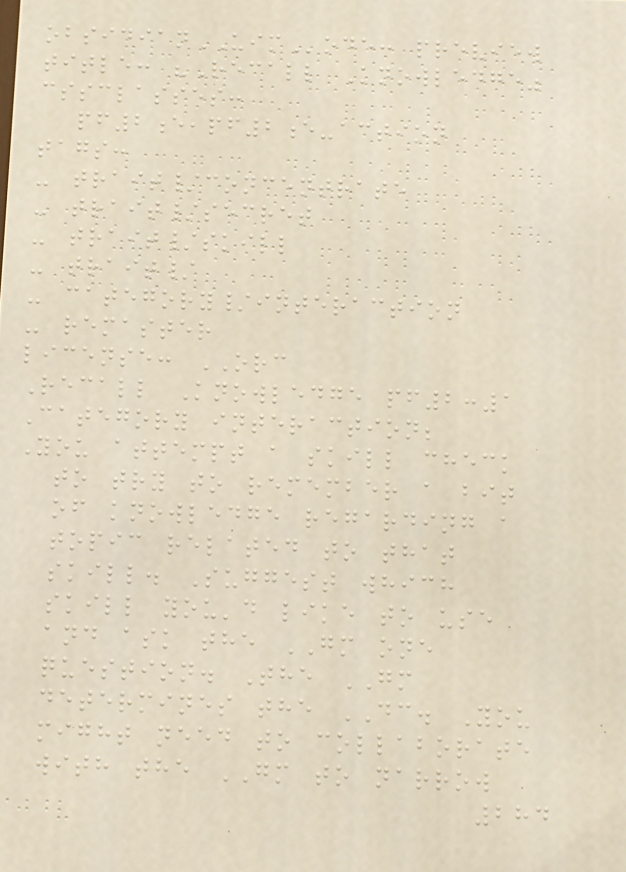obsidianUIMode: preview
title: "Recall Knowledge"
cssclasses:
pf2e,pf2e-action
tags:
- trait/concentrate
- trait/secret
- trait/skill
- trait/
- category/interaction
- remaster
license: ORC
Recall Knowledge pf2:1
Category interaction;
You attempt a skill check
to try to remember a bit
of knowledge regarding a
topic related to that
skill. Suggest which
skill you'd like to use
and ask the GM one
question. The GM
determines the DC. You
might need to collaborate
with the GM to narrow
284
